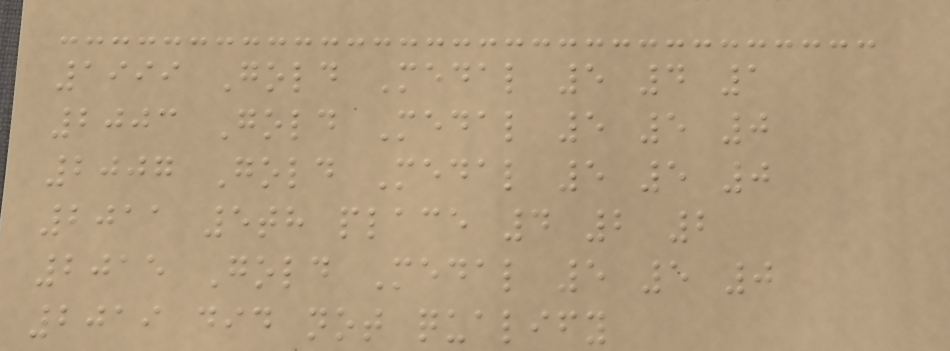1999 Gold Medal 5 4 1
2003 Gold Medal 5 5 0
2007 Gold Medal 5 5 0
2011 5th place 4 2 2
2015 Gold Medal 5 5 0
2019 did not qualify
